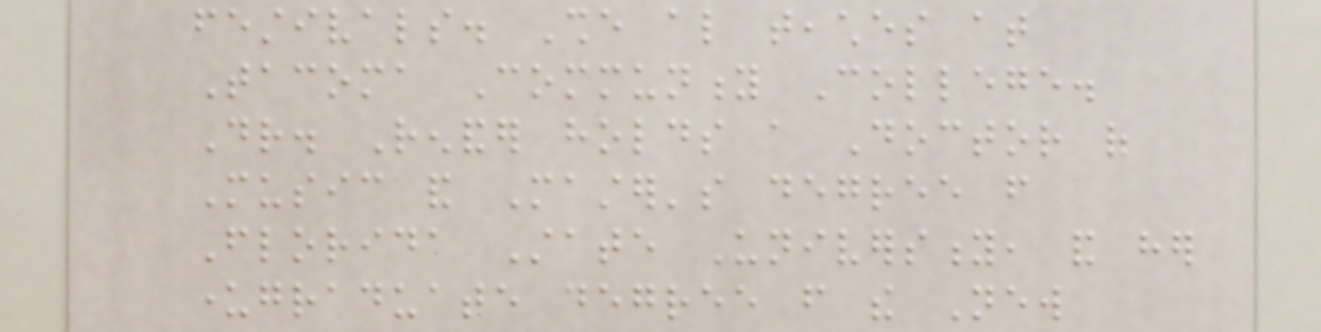festivals. She also teaches at
Tacoma Community College.
Dr. Renander holds a Doctor of
Music and Master's degree from
Florida State University, and her
undergraduate degree from the New
